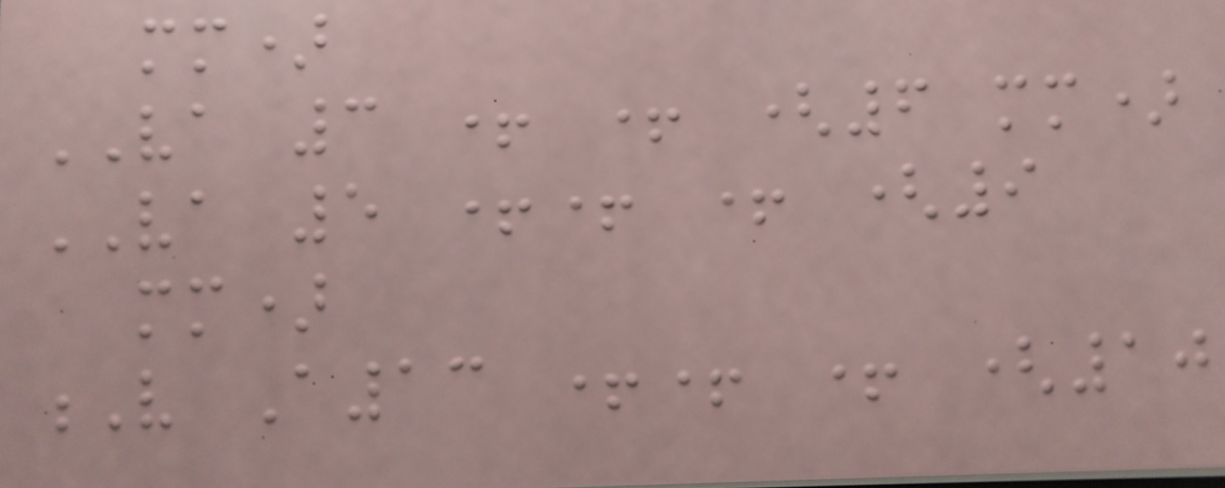mm)
VA 3 + + (6 mm)
VA 5 ++ + (9
mm)
V A13 ++ + (10
